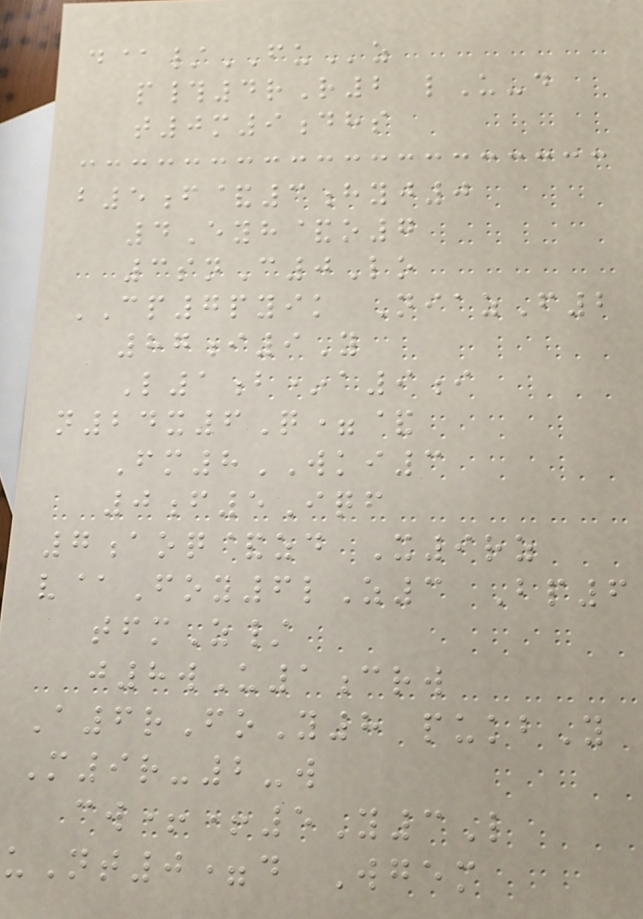d@/FUz
p#4rR2 lU-d
t0m9dhs
b5f&3hyj0
4Eyh&o7
3snC0Lo
CP7pyik NiazF2
87i9Y
L1b*a9i
n24x6Q=&
Fm8WKI3
0f5Iqf
7aoq&zd X9rz
v@Foy6lZ3 Bp6
tfmZ/
j8wU1crw
A6rFoY8 pukbY
M9r-2-w
cw++5Y3L
uNt0=d Wgem
